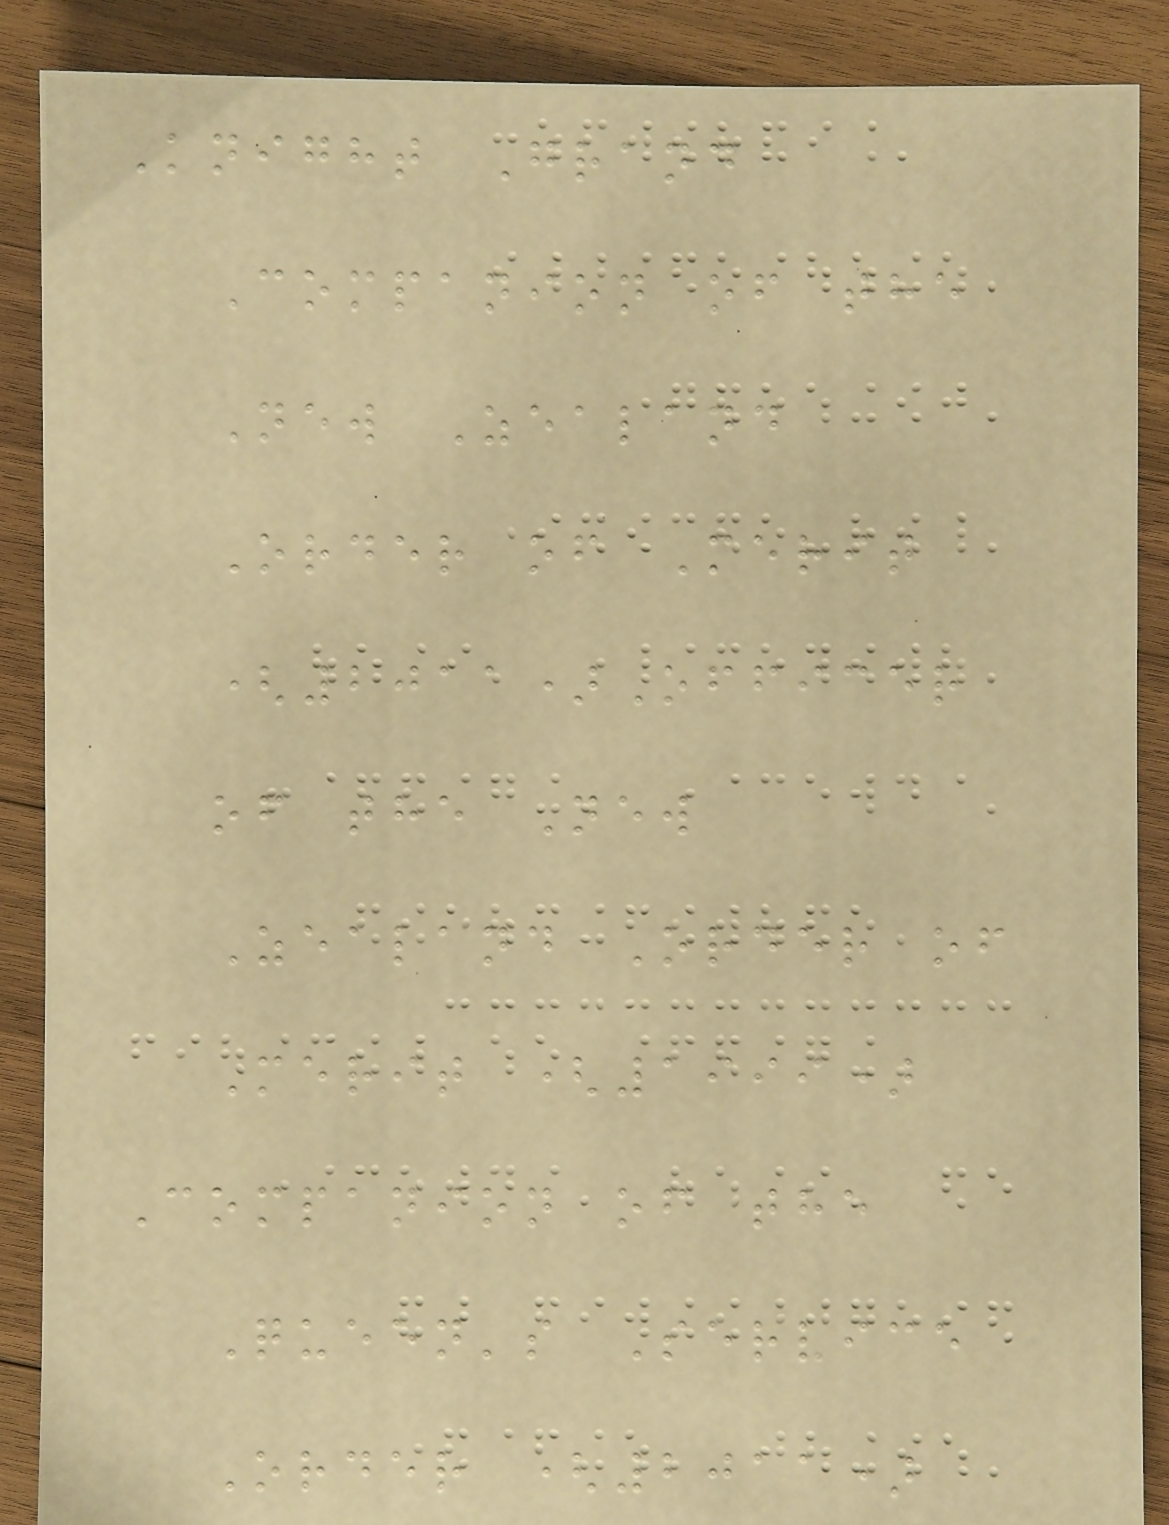Knight Grand
Companion of the
New Zealand
Order of Merit
(2011)Officer
of the New
Zealand Order of
Merit (1999)
Companion of the
Queen's Service
Order (2011)
